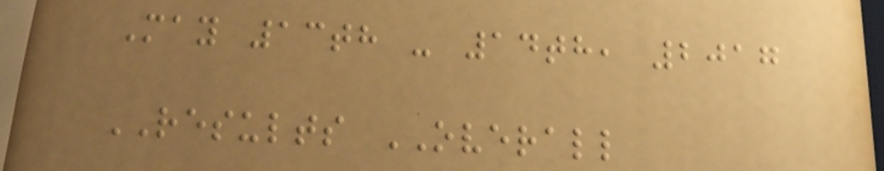May 13th - 14th, 2017
RESULTS OVERALL
